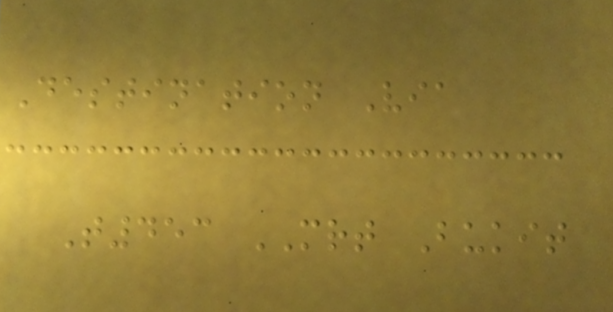Destination Via
T453 MRT Bukit
